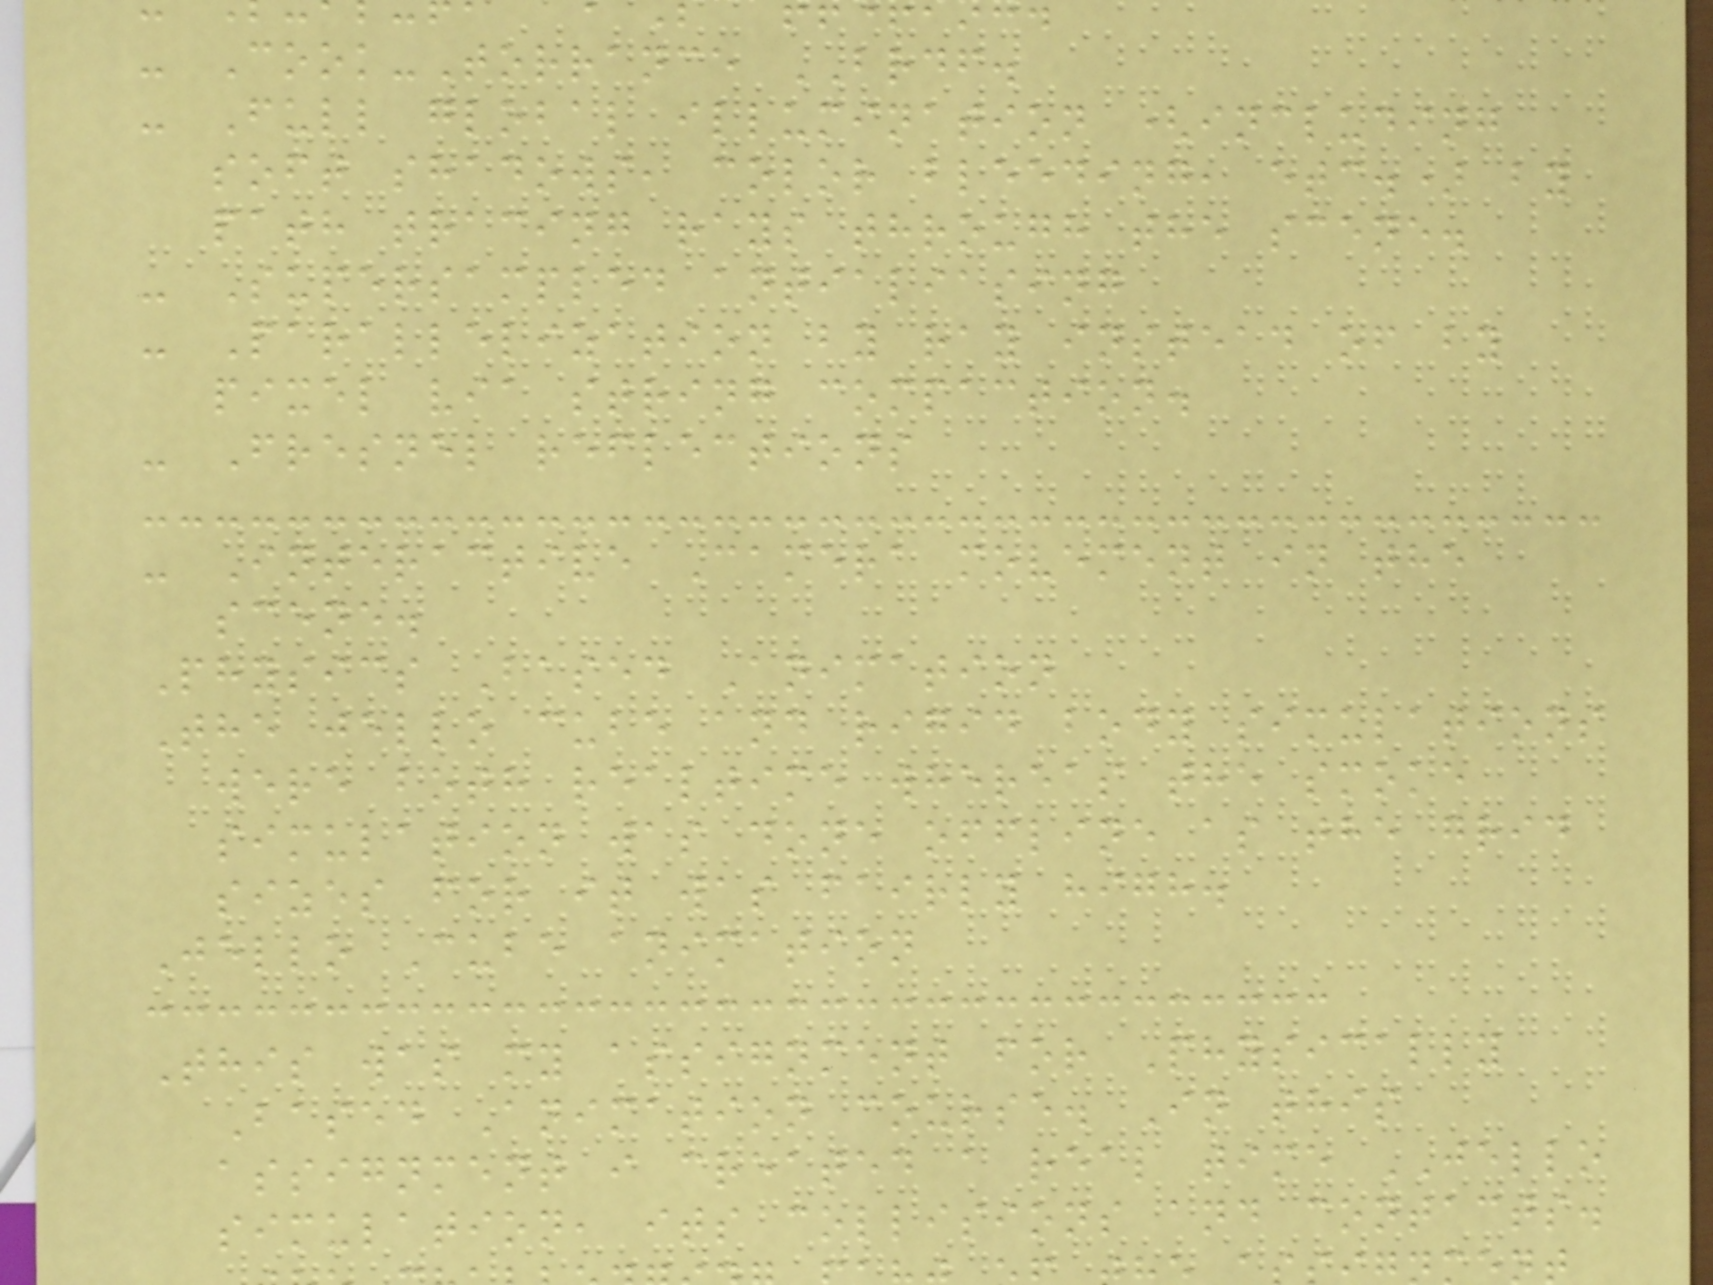- Cook-Torrance BRDF.
- Full global illumination (including
soft shadows, color bleeding, etc.) by
path tracing rays through the scene.
- Supersampled antialiasing
- Parallelization by ray instead of by
pixel via string compaction.
- Fresnel reflections
- Interactive Camera movement in the
scene.
Physics Based Animation
The jello cube and rigid body simulations
were both realtime whereas the smoke
simulation was done offline as the grid
sizes for it was fairly high.
Jello Cube animation
This was my assignment for Physically
Based Animation course. In this
assignment i created a real time JELLO
simulation, its collisions and contacts.
